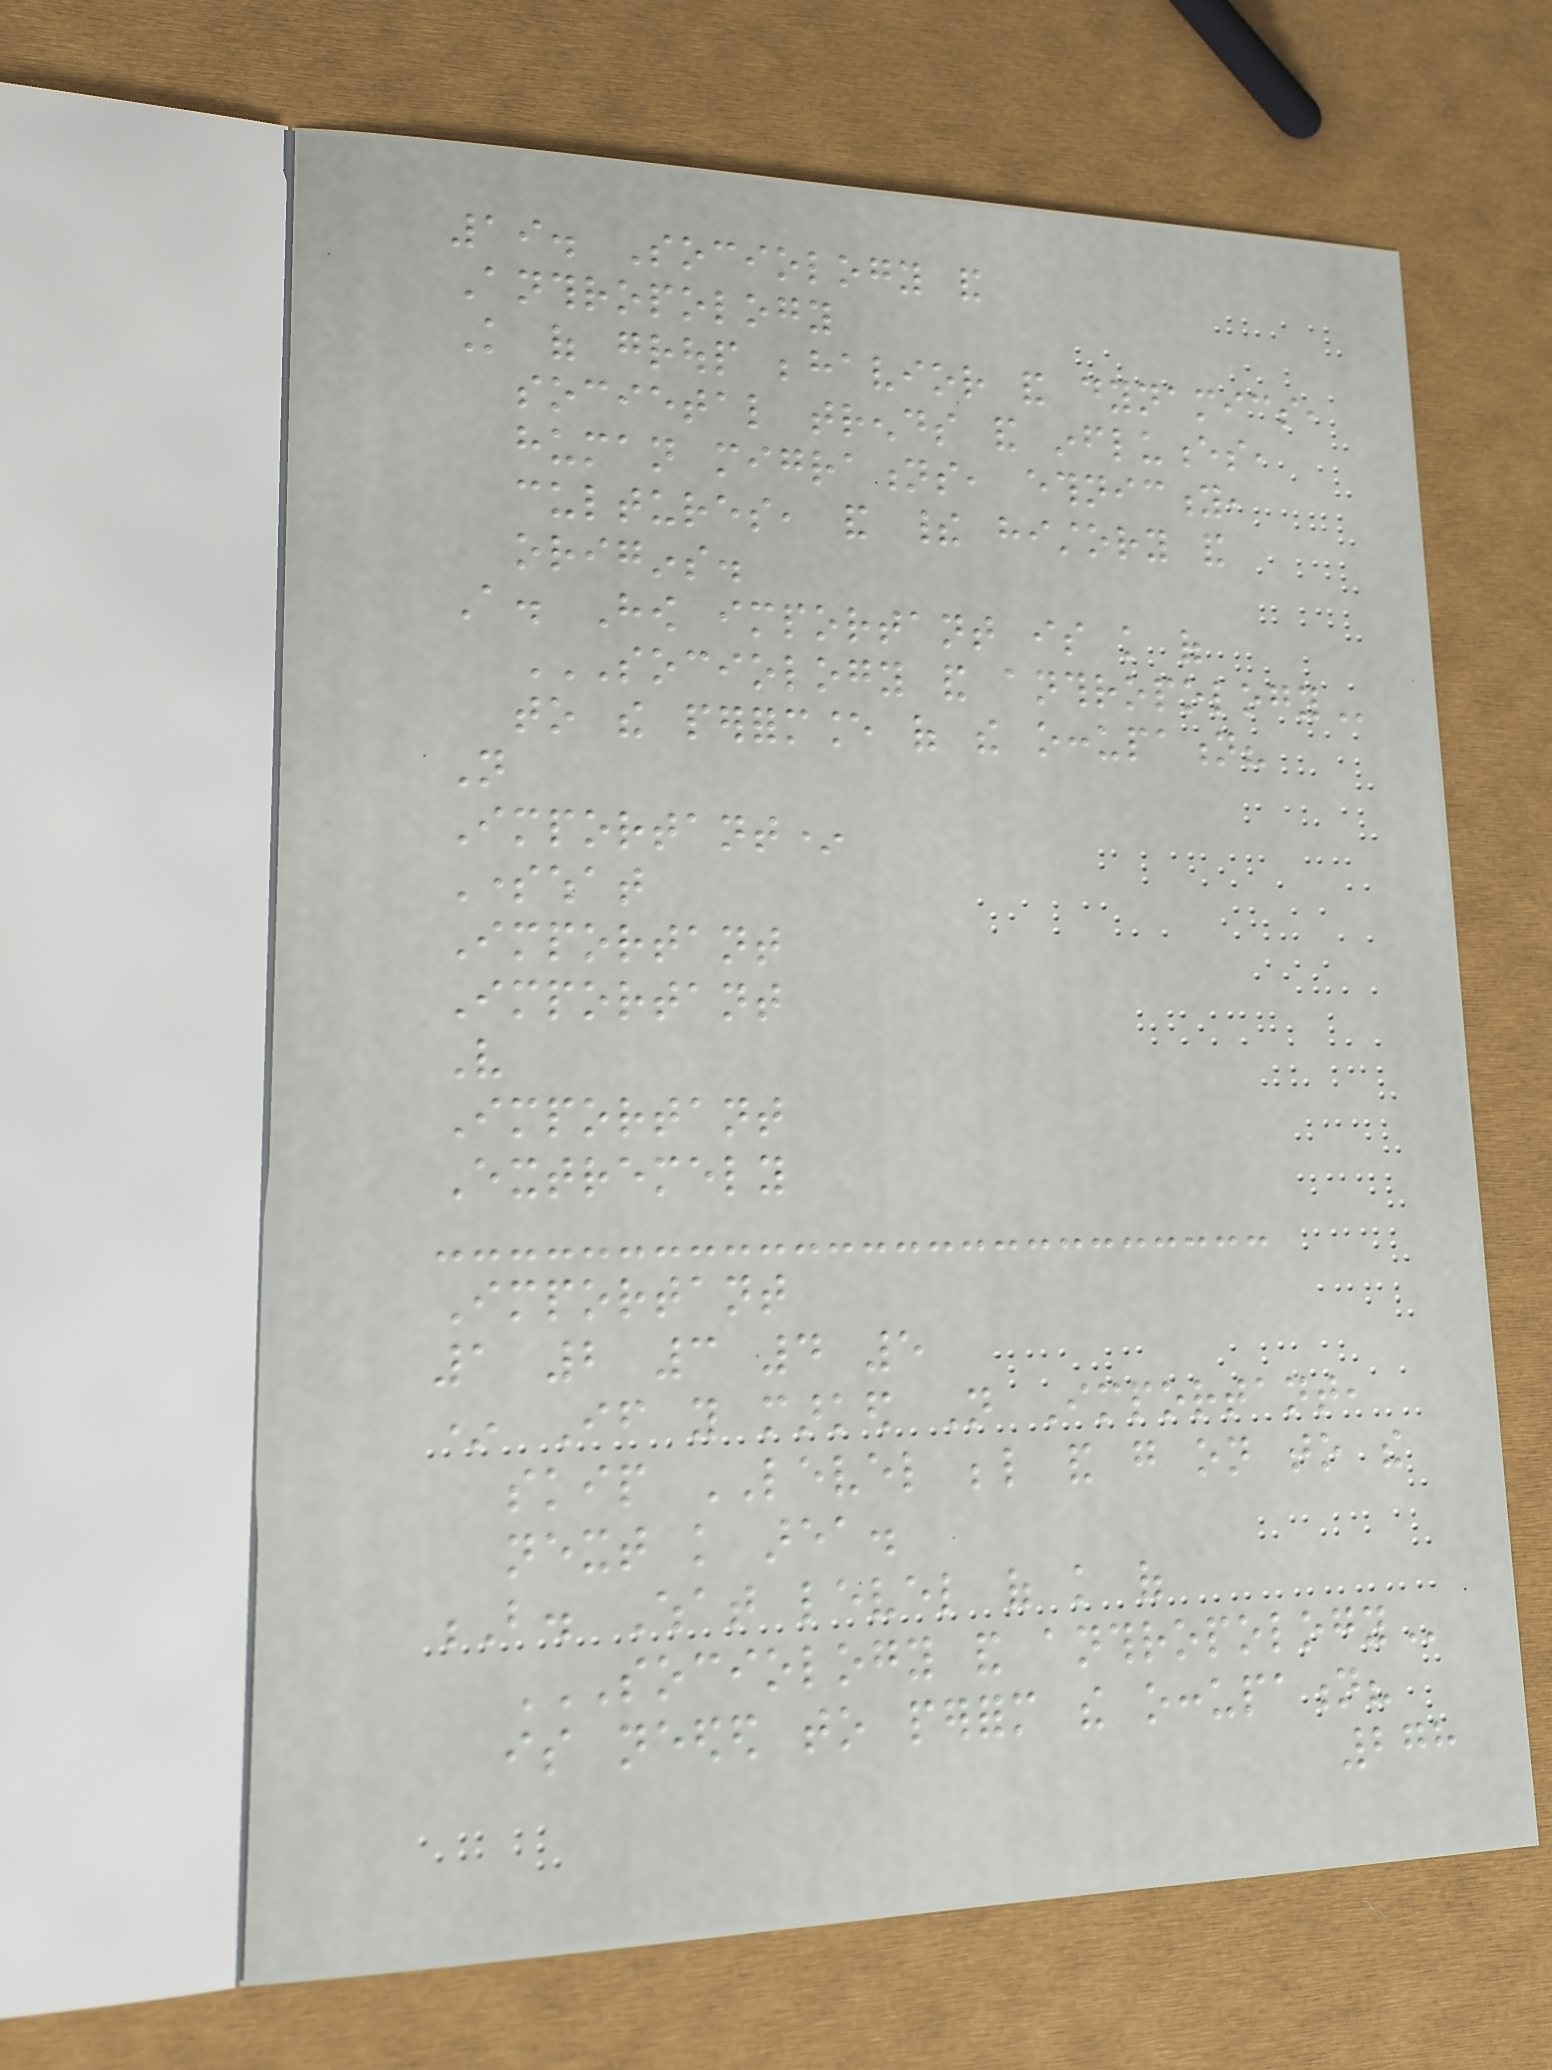19. Sociology and
Anthropology
Knowledge of group behavior and dynamics,
societal trends and influences,
human migrations, ethnicity,
cultures, and their history and
origins.
A. How important is knowledge of
SOCIOLOGY AND ANTHROPOLOGY
to the performance of the occupation?
Not
Important*
Somewhat
Important
Important
Very
Important
Extremely
Important
1 2 3 4 5
* If you marked Not Important,
skip LEVEL below and go on to the
next knowledge area.
B. What level of knowledge of
SOCIOLOGY AND ANTHROPOLOGY
is needed to perform the occupation?
278
